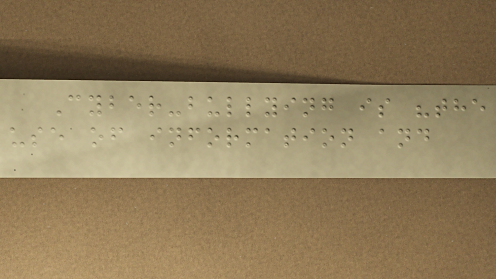Cyber-bullying is "the
use of information and
